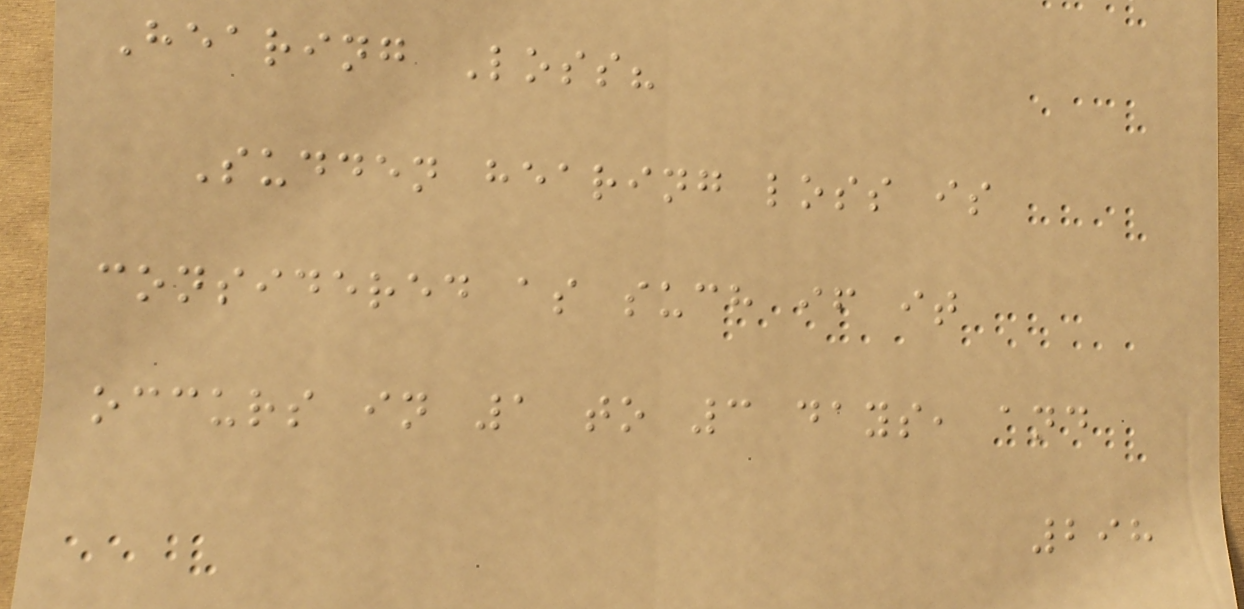Hearing Loss?
Sudden hearing loss is
considered as such if it
occurs in 1 to 3 days, and
298
